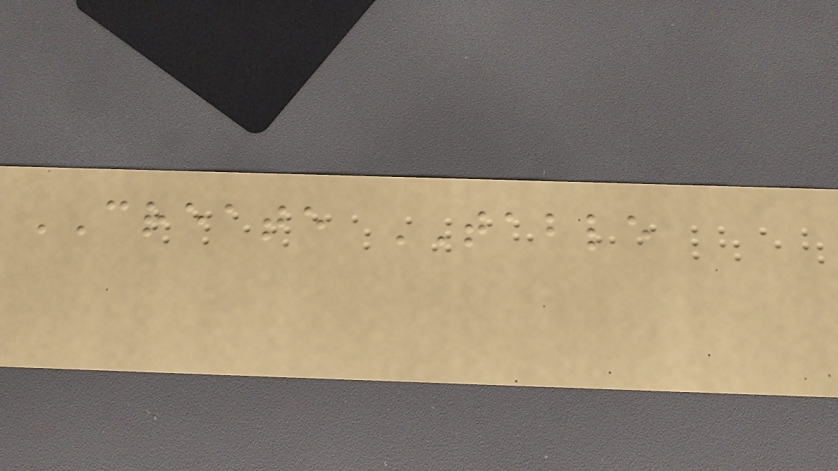CREATE TABLE
